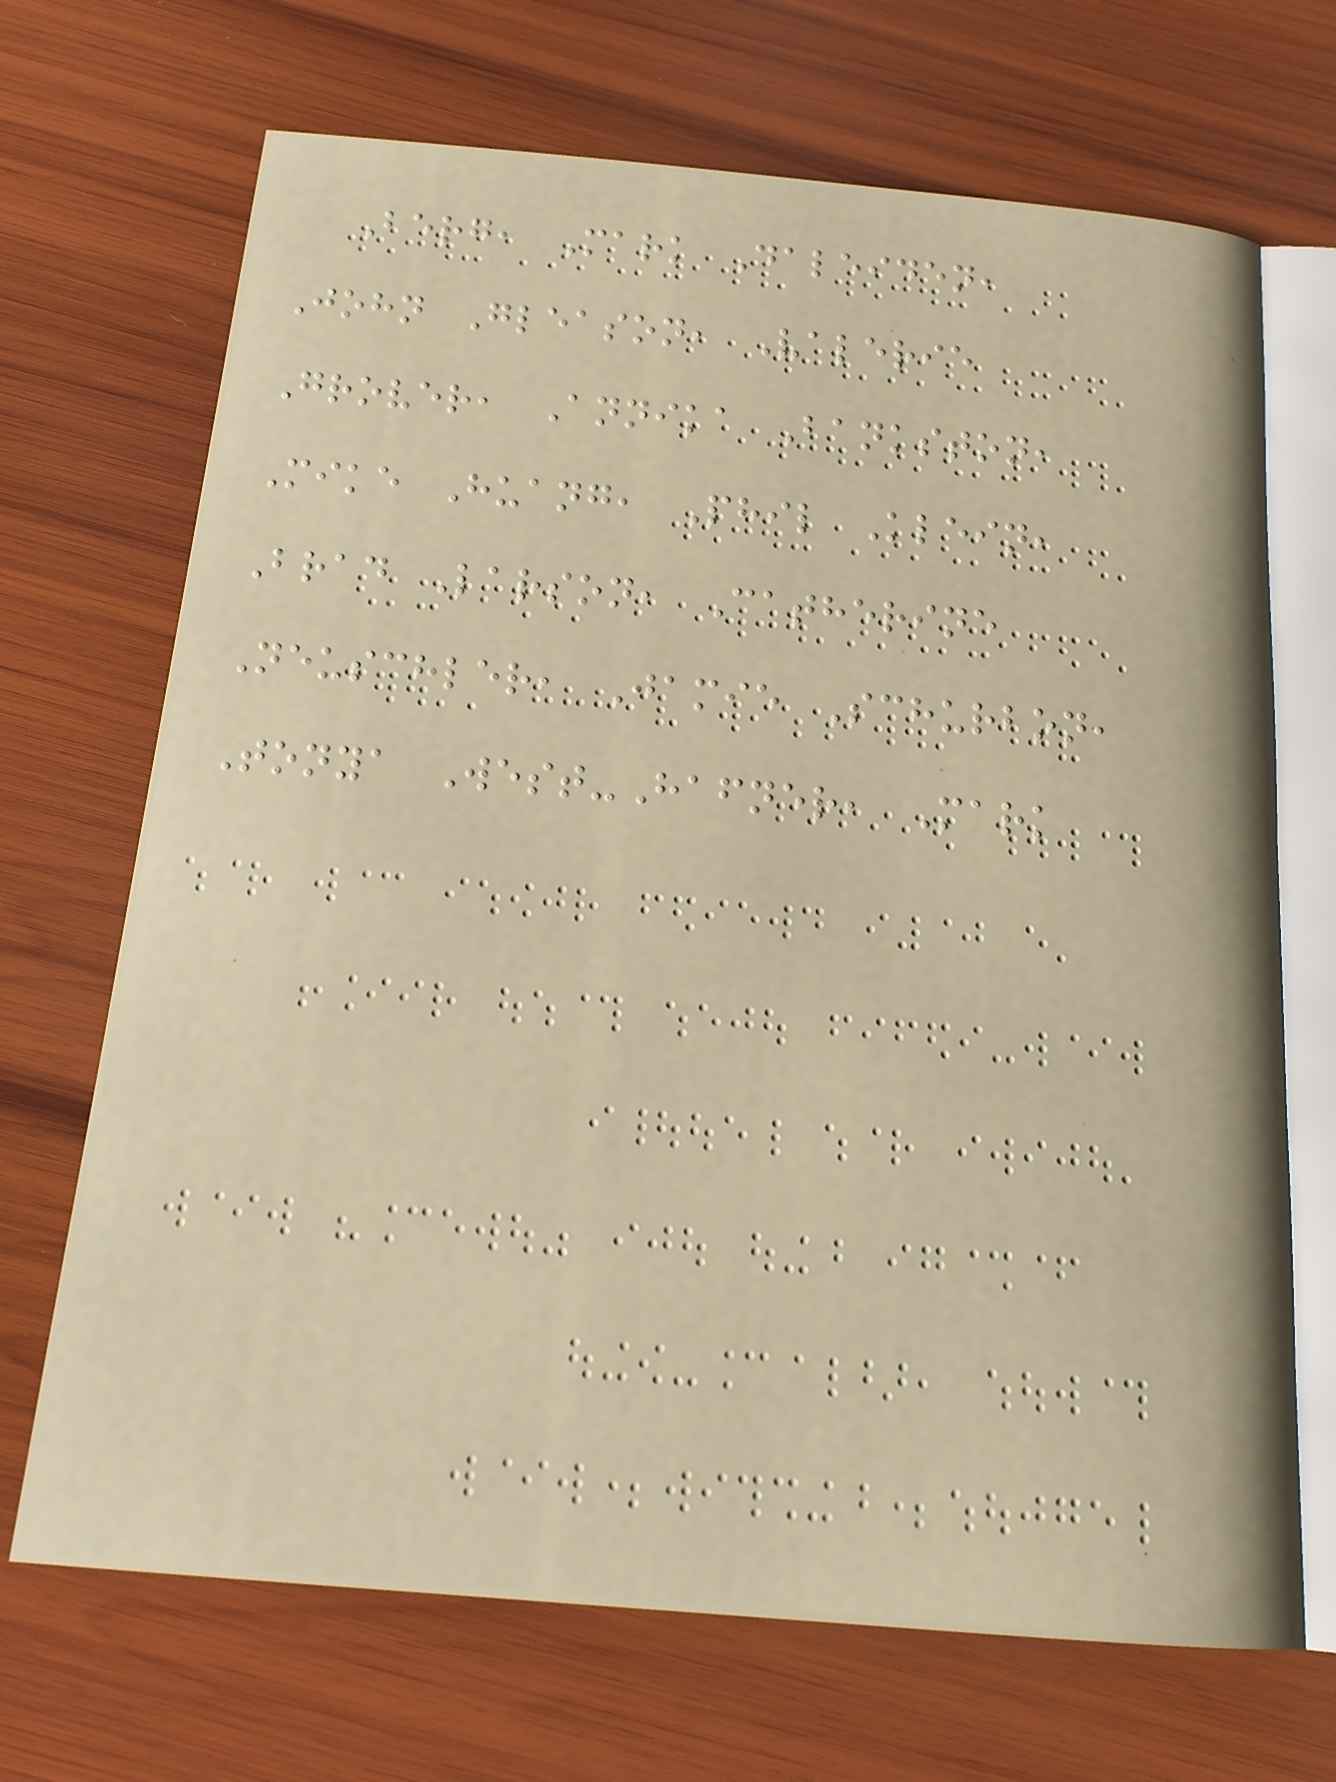Berg, Mark Daleiden,
John Gleason, Valerie
Grover, Annika Bankston,
Mike Huang, Phil Klein,
Brad Larson, Catherine
Neuschler, Jamie Schurbon,
Tonya West-Hafner, Mark
